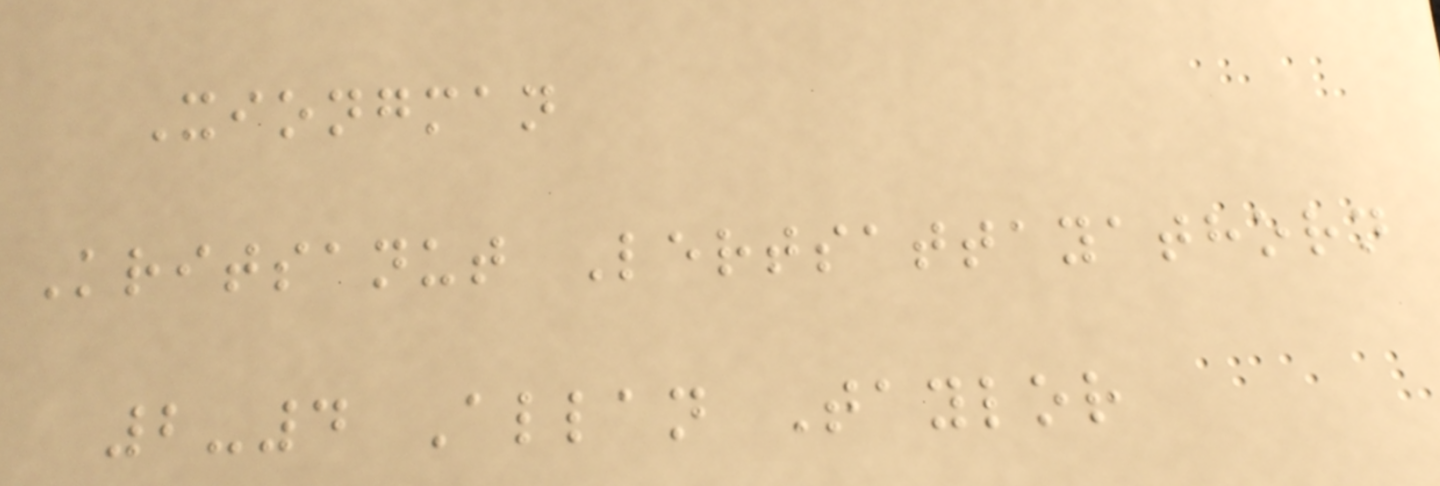Xiongman
Kritsanut Lertsattayathorn
2-4 Allan Taylor
